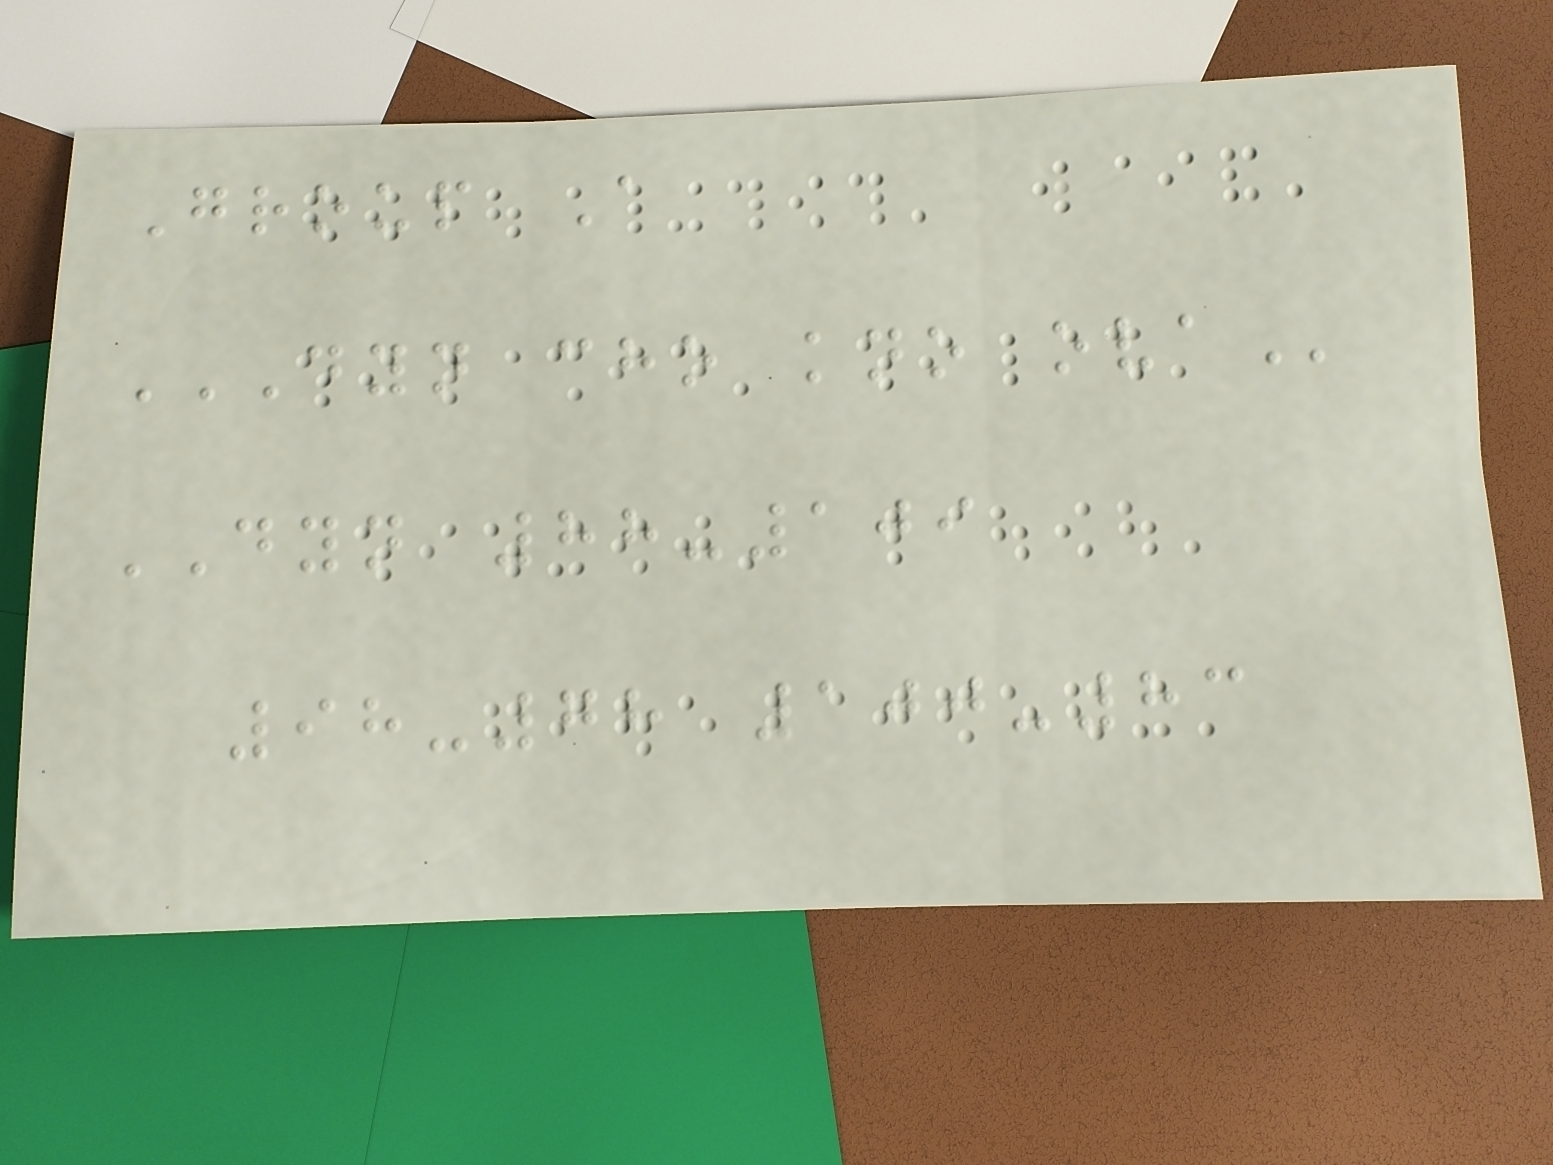Group A
DYN CHO KNO OVA
DYN 88-109
98-78 100-83
